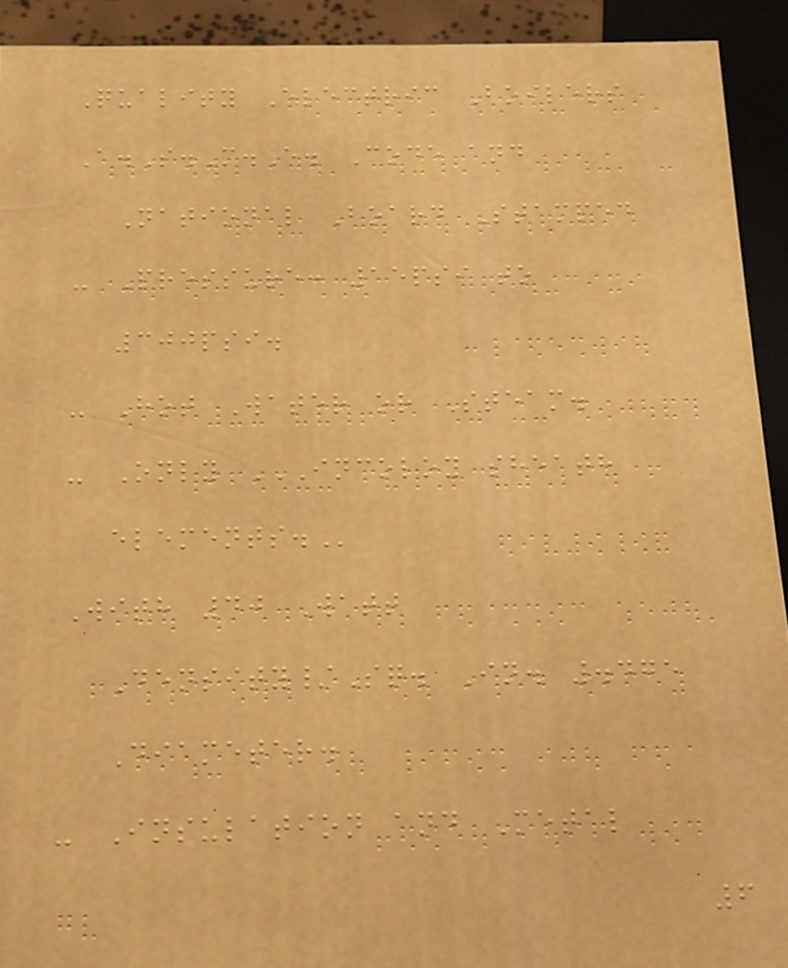Quality Electric Boilers
A.S.M.E. Code and
National Board Stamped
- Pressure: 15psi to
300psi.
- Hot Water or Steam.
- Only INCOLOY SHEATH
ELEMENTS.
With 40 Watt
Density/Sq. In. .475
Diameter.
- Insulation and Metal
6
